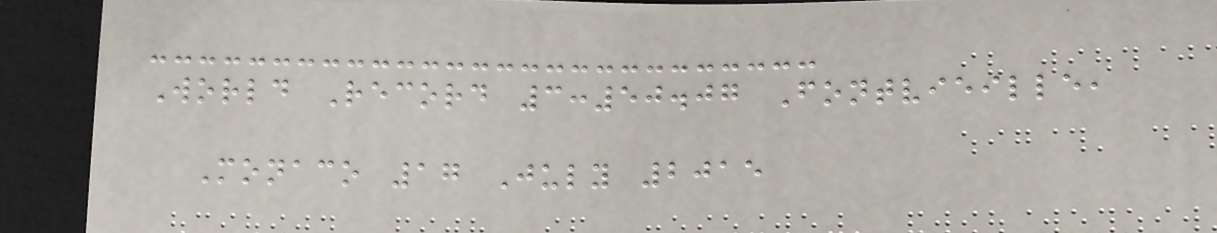World Record 3:50.07 Fontvieille,
Monaco 17 July 2015
